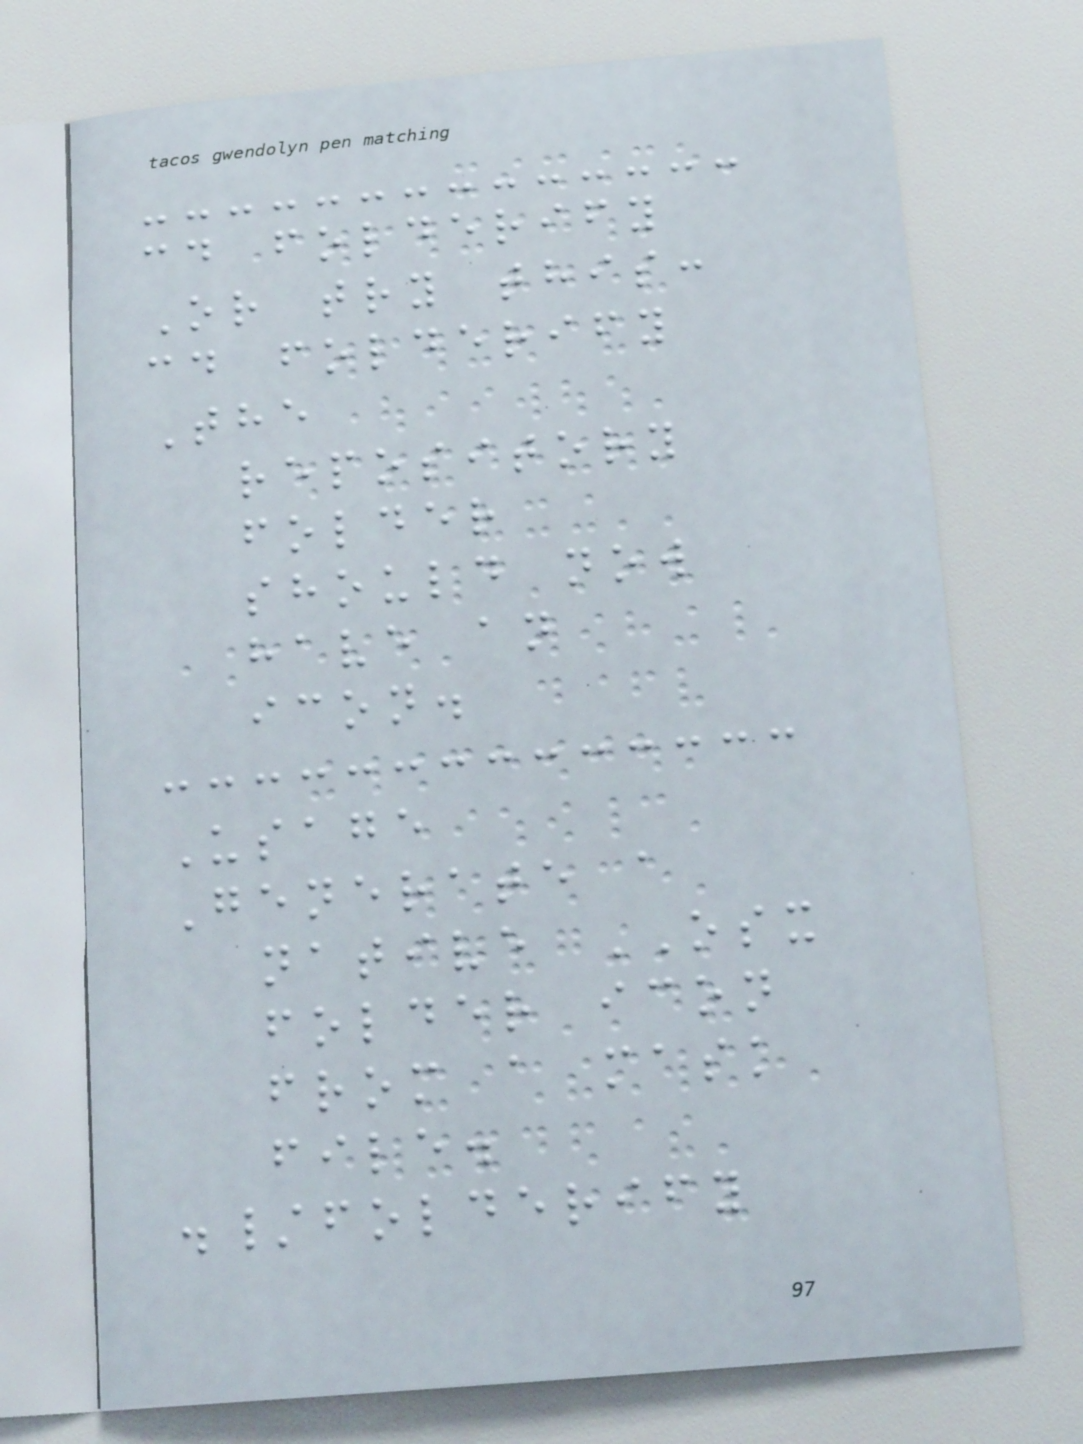cd folderify
Or try this:
cd folderify
The
repository
folder
should now
have an
icon.
Usage
Generate a
native OSX
folder icon
from a mask
file.
./folderify
